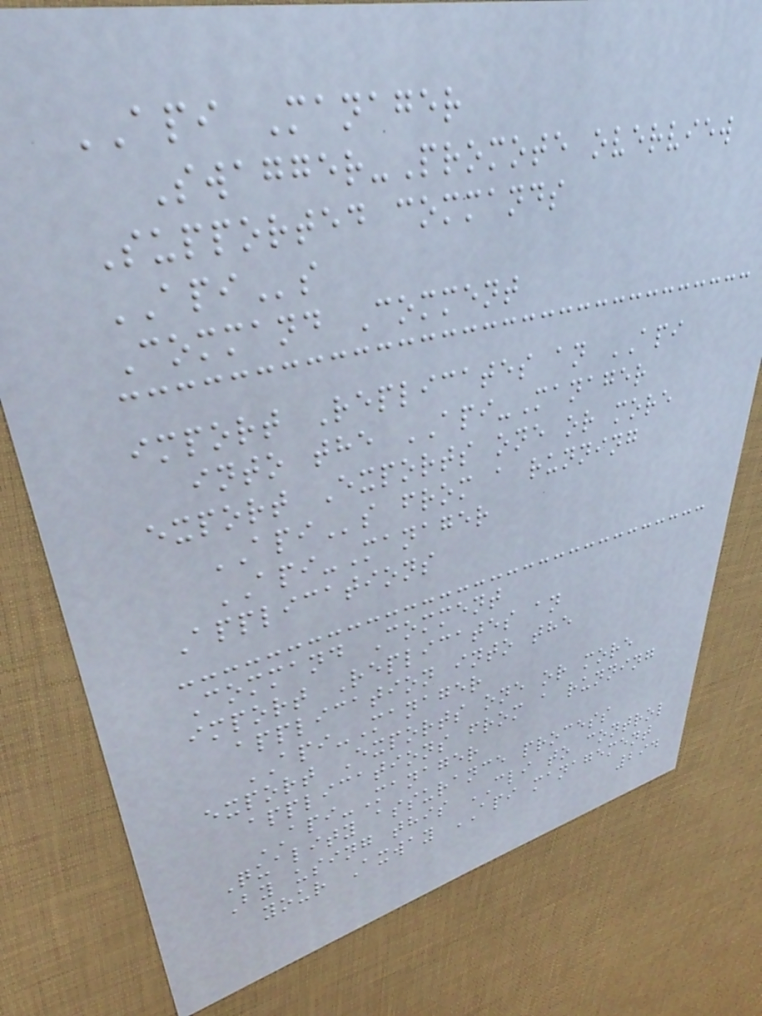API Manager
Swagger-Promote overview
Supported commands
APIs
Command Comment
import Replicates an API
into the API-Manager
export Exports one or more
APIs from a running
API-Manager
Applications
Command Comment
import Replicates an
application into the
API-Manager
export Exports one or more
applications from a running
API-Manager
Quality assurance process
By using this CLI to control
your Axway API management
294
